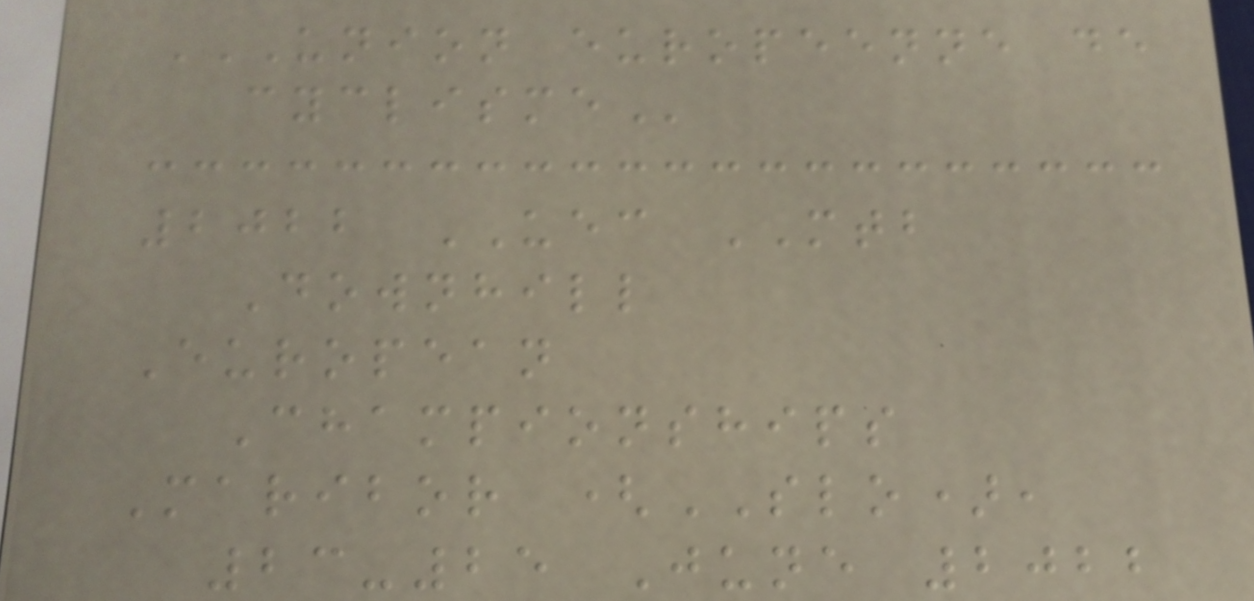UNION EUROPEENNE DE
CYCLISME
2022 UEC MTB
Downhill
European
Championships
Maribor (SLO),
23-25 June 2022
